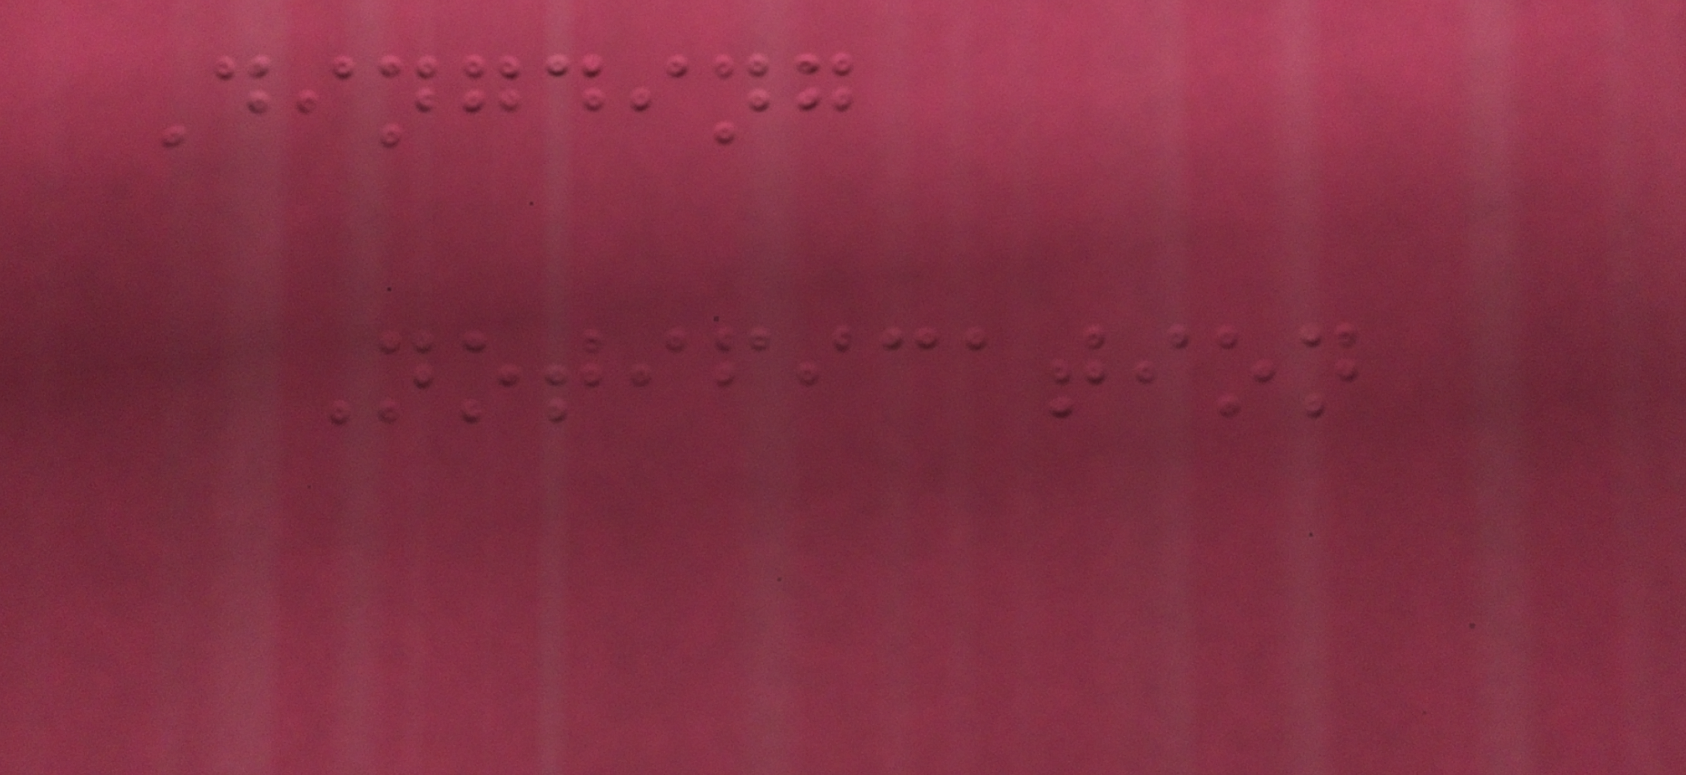Dingding
Notification
